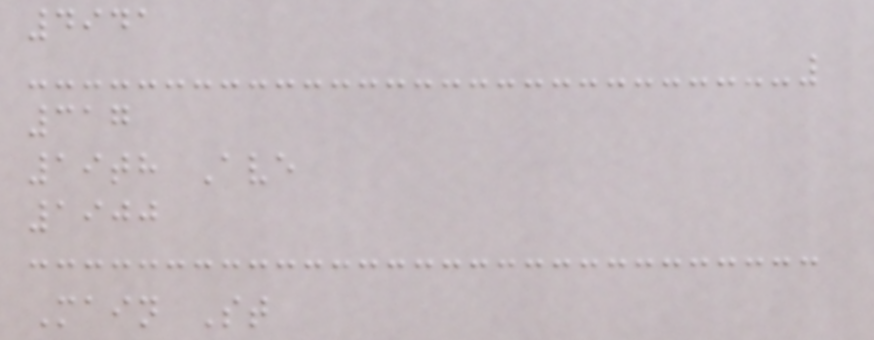4941
317
19th Ave
1900
Main St
